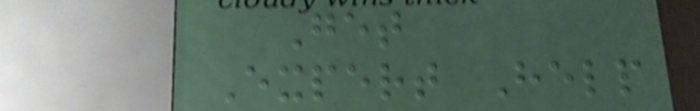Get
Expert Help
